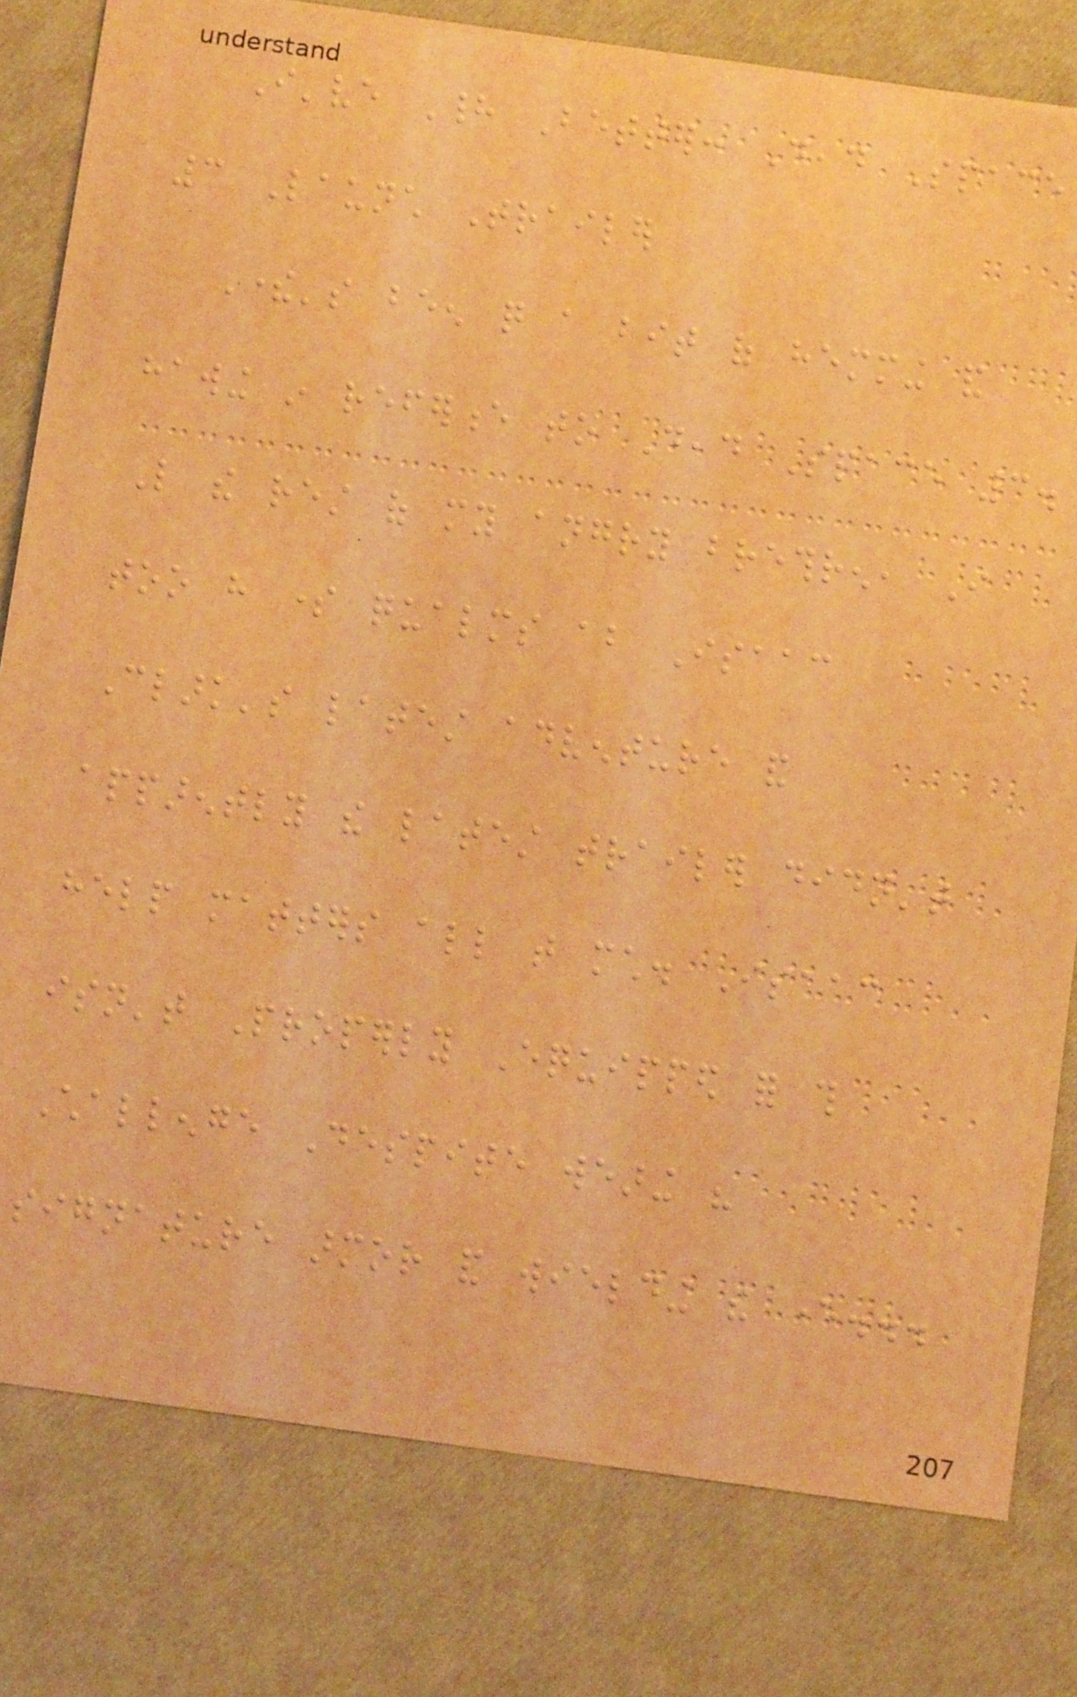I've Had Better: Dead Space
3 Launch Trailer
There's been quite a bit of hemming and
hawing in reference to Dead Space 3.
Like the rest of my angry brethren, I
too have some qualms about Isaac
Clark's latest adventure and
apparently the latest trailer didn't
help matters all that much. Isaac
isn't Properly Equipped for this
Challenge Despite wearing his
signature armor and wielding the ever...
